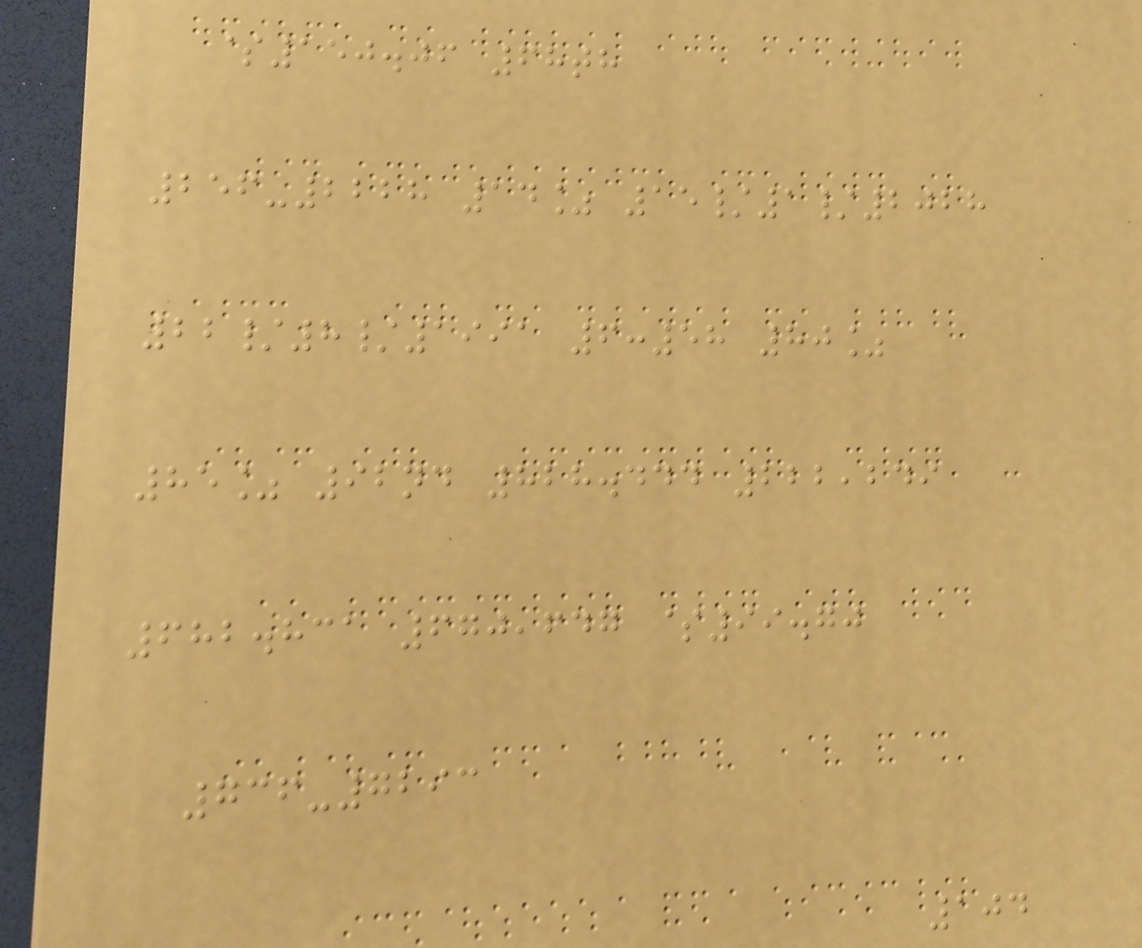$150.06 68th
256-2228 14% 15/1/2028
22/8/1991 6:58 80%
85% 92nd 828.444 222,249
682.831 670,647 $99.70
736-7293
104
